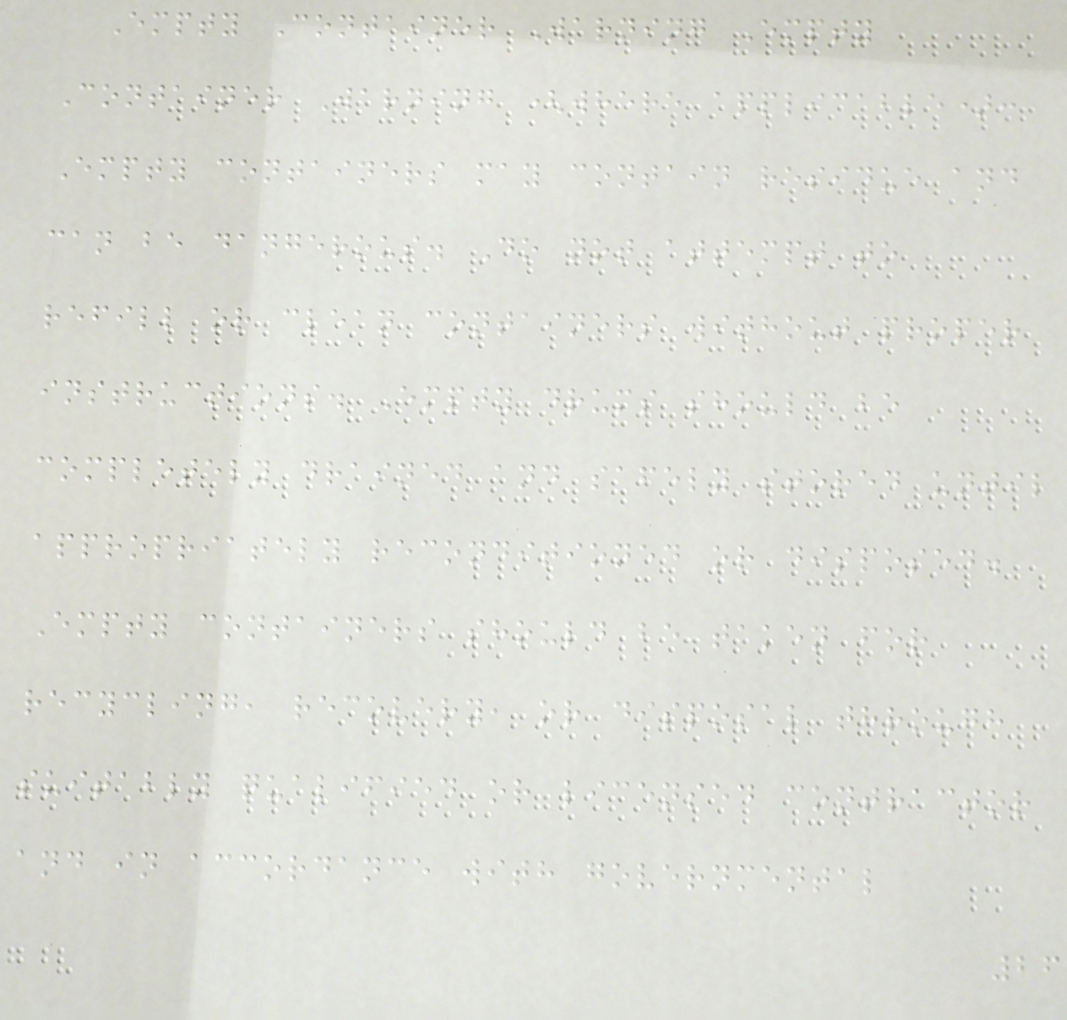Empty Container Warning Empty
Container Warning (where applicable):
Empty containers may contain residue and
can be dangerous. Do not attempt to
refill or clean containers without proper
instructions. Empty drums should be
completely drained and safely stored until
appropriately reconditioned or disposed.
Empty containers should be taken for
recycling, recovery, or disposal through
suitably qualified or licensed contractor
and in accordance with governmental
26
